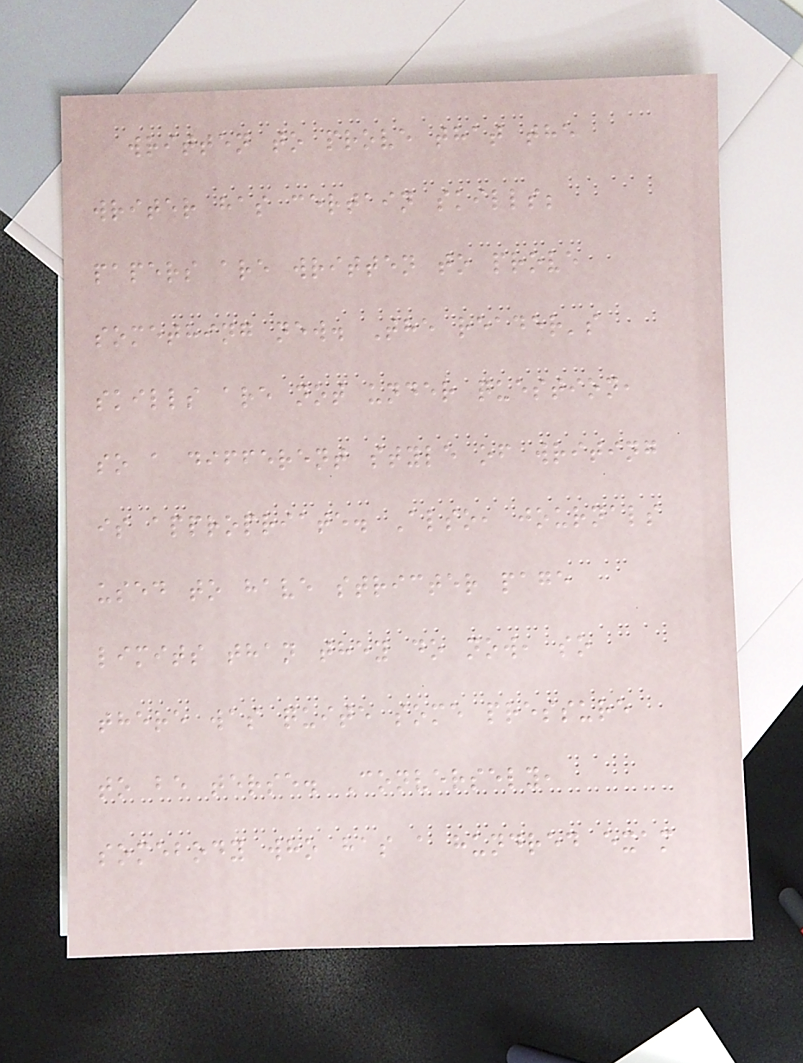written to prove that the
writer has certain skills;
papers are written to prove
something new. The reader's
skills are not under question,
so a different style of writing
is appropriate. Also, journals
used to have stricter page
limits than they do now, so
there was quite some pressure
to be terse. Conversely,
somebody who has a hundred exam
